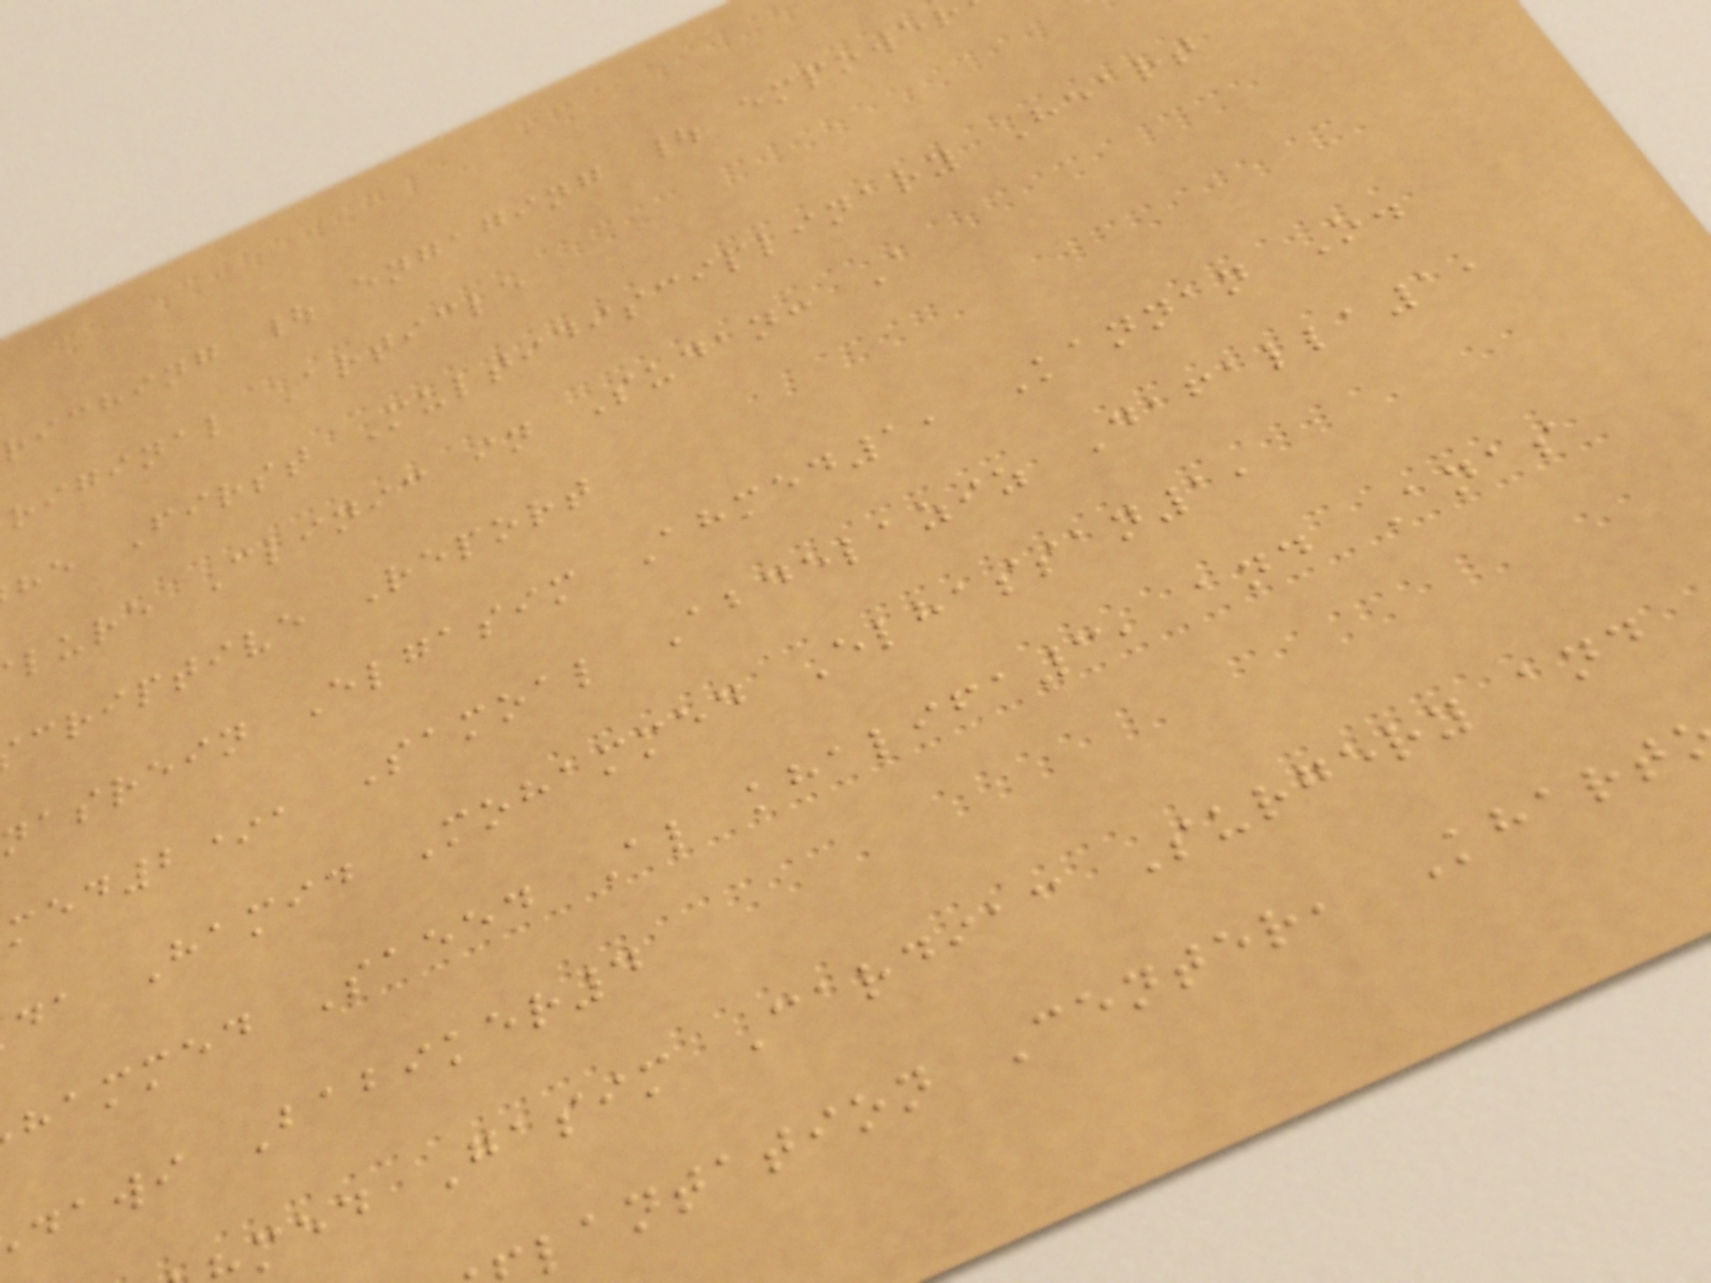riching | engaging | empowe
riginal Article
he First Multidisciplinary Heart
lure Clinic in Sudan: A
criptive Report
nasrein Elgasim Ahmed1, Kannan O.
med2*, Samoal Abdelaziz Dafalla1,
da Hamid Mohammed Elhassan1,
hammed Saeed Al khalifa3, and Anas
dawi Babiker4
med Gasim Cardiac Surgery and
lantation Center, Khart
